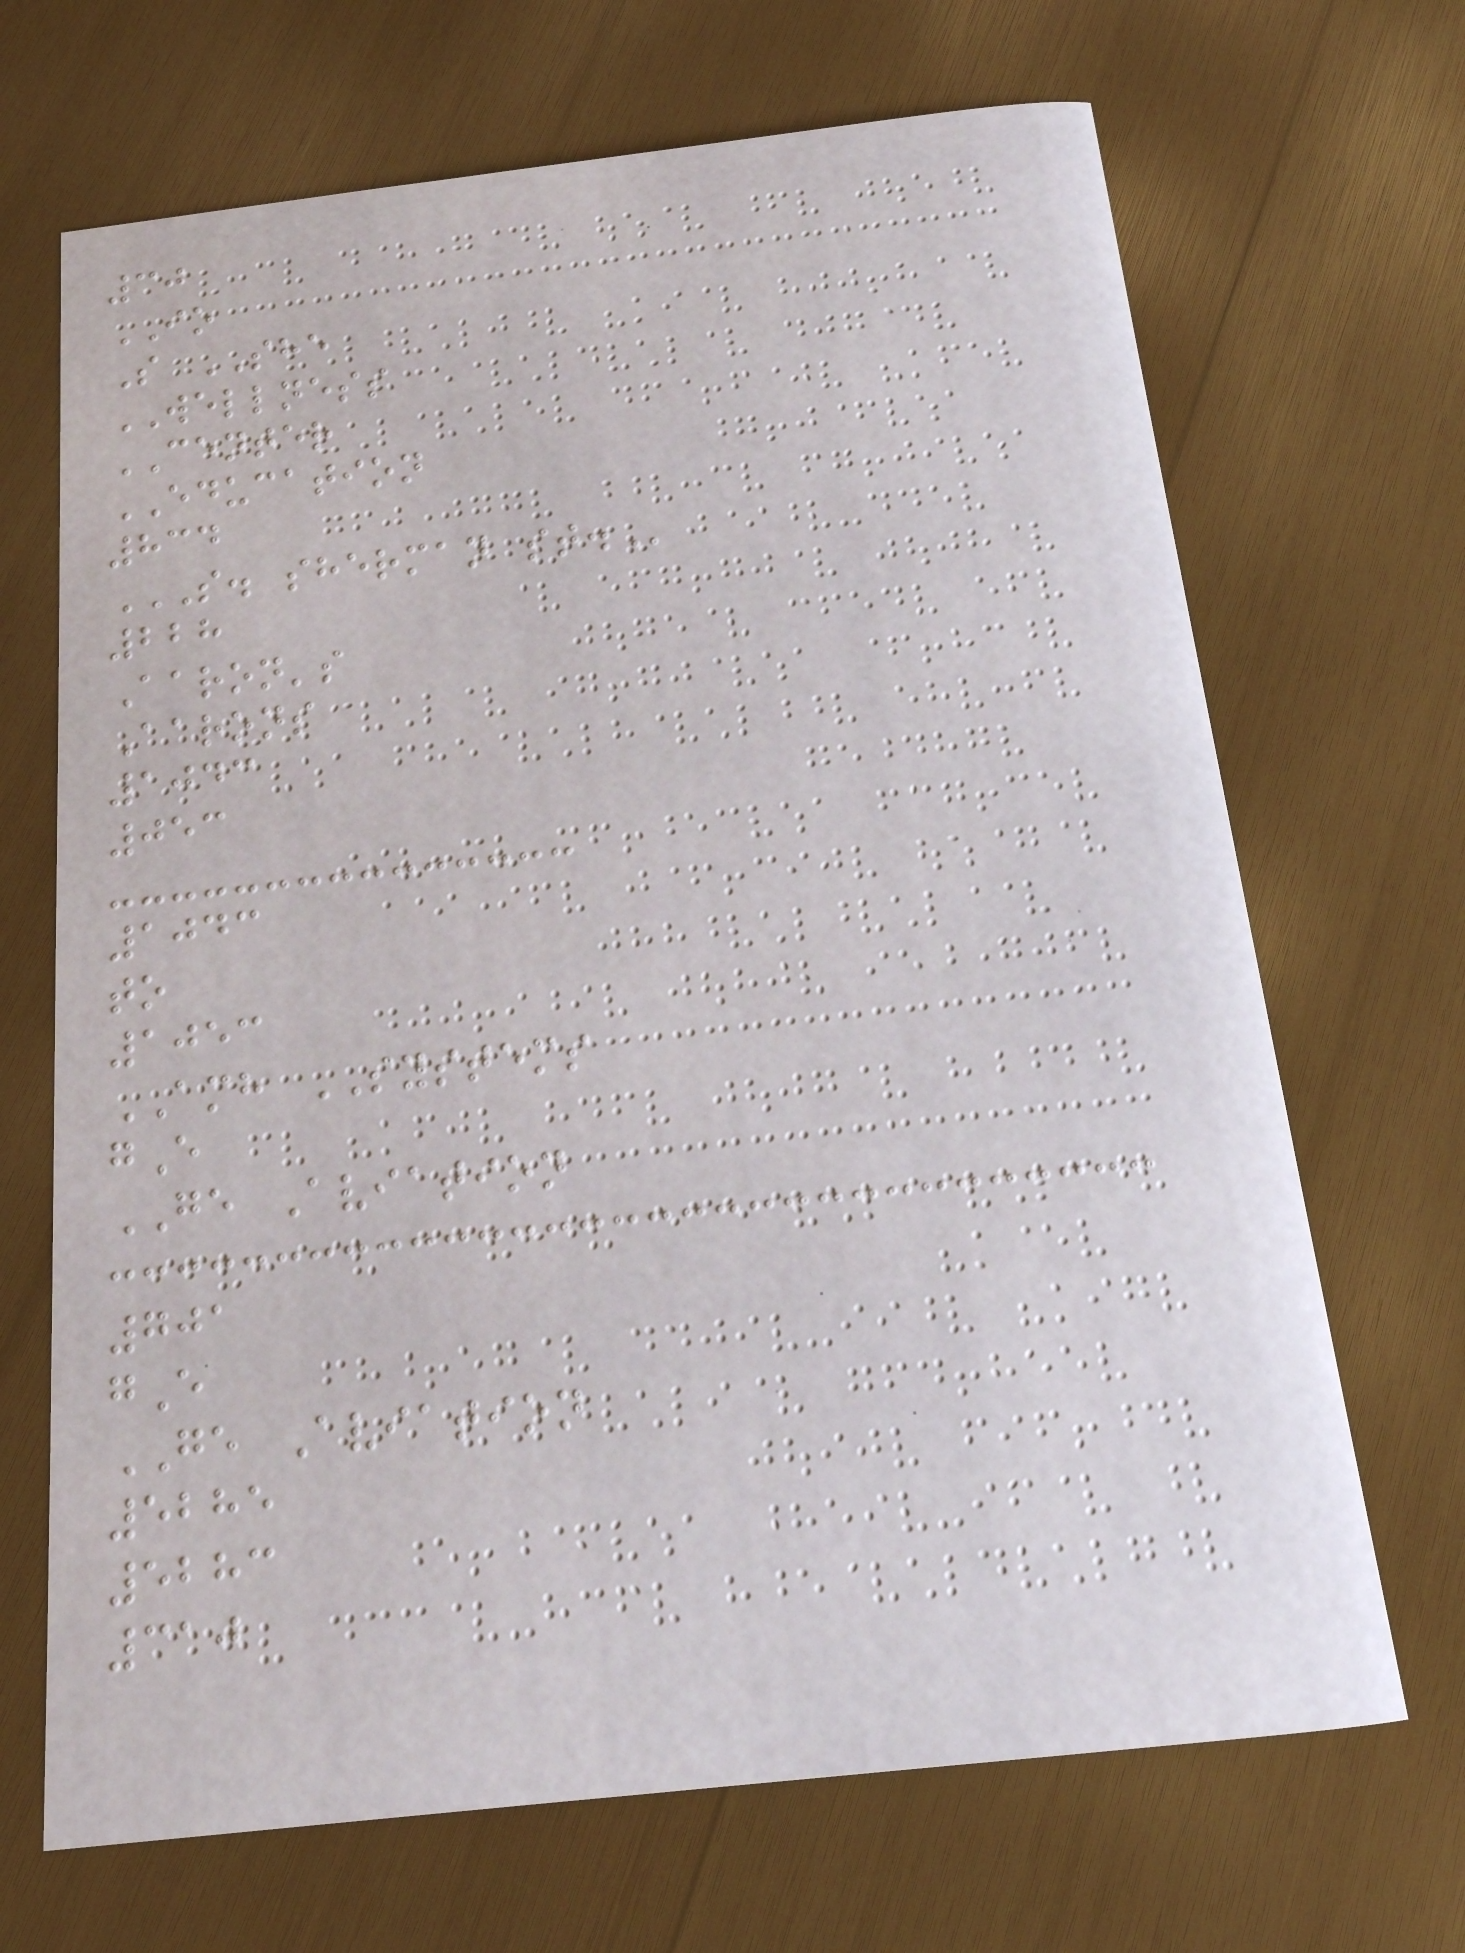30
IO
S SHE
WELLNESS
CENTER
EDUCATION
834
S. SHERMAN ST.
228
Aaron's
Aarons
1043
053
1043
to
1053
AMH SYSTEMS
gE
GE Aviation
701
gE
GE Aviation
5285
5283
310
